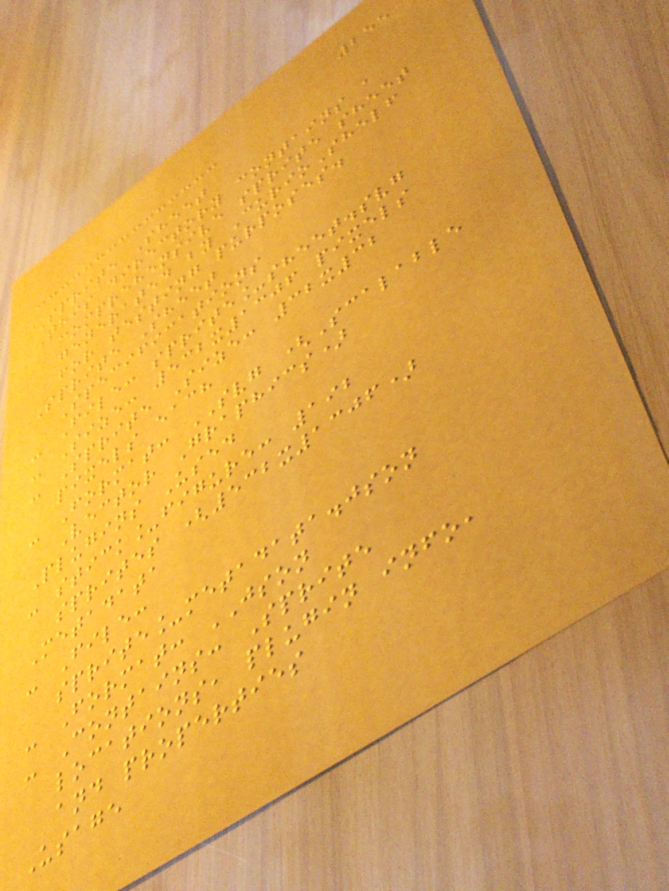255
Sprite Sheet
This directory contains a
comprehensive sprite sheet
generated by CurioShelf
for testing purposes.
Sprite Sheet
Specifications
- File: sprite_sheet.svg
- Size: 532x1306 pixels
- Sprite Size: 32x32
pixels each
- Format: SVG (Scalable
Vector Graphics)
Plugins Used
- stick_figure: 192
sprites (532x1306)
Metadata
- File:
sprite_metadata.json
- Format: JSON
- Contains: Sprite
locations, plugin info,
and properties
Usage
